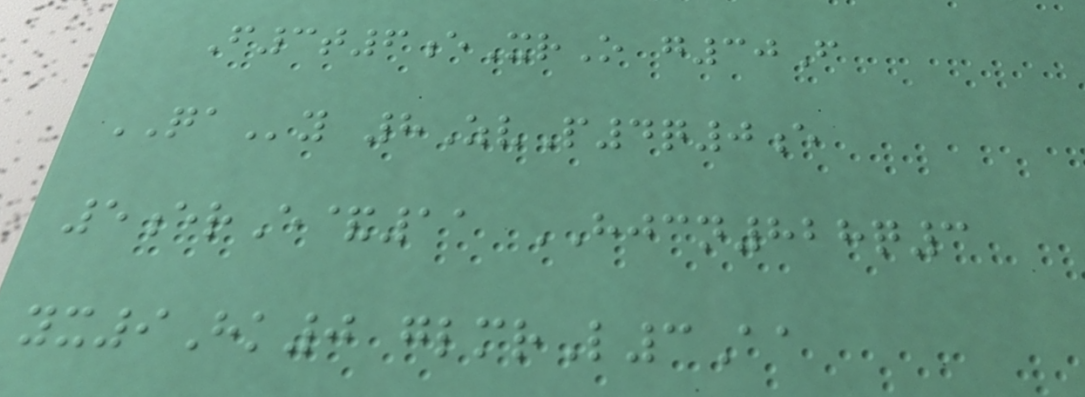F3t6eXrO g30F
QAy 8ZvP4q0e
5erE&11 HJCN828q3
yx9Hk0 glmrL3Aa
